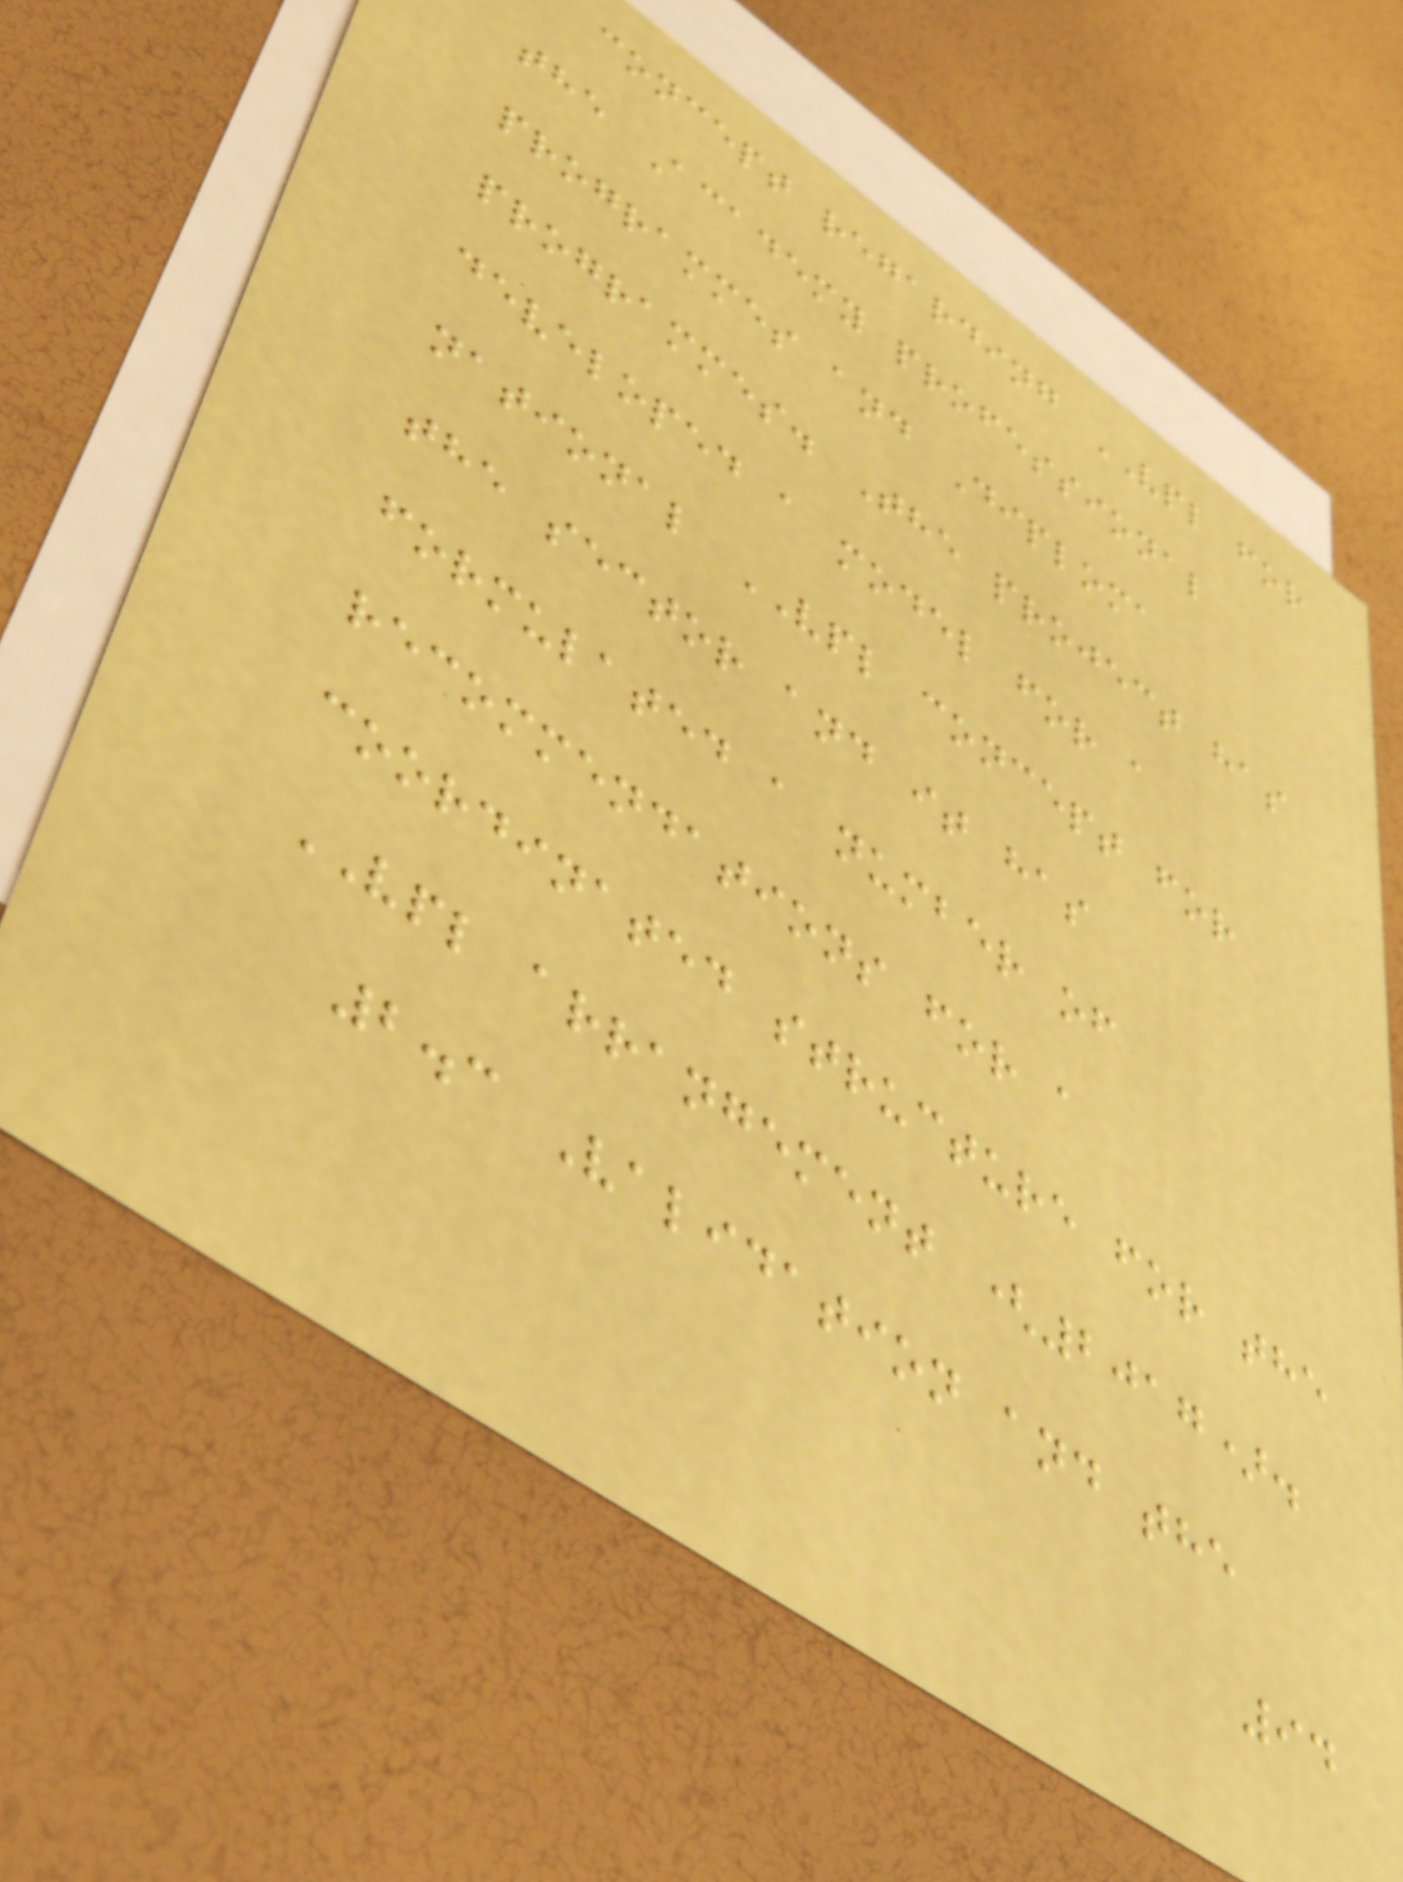concept regarding VPL for
the Academy professional
programmes and Diploma
programmes. The project has
developed a model for a
national VPL concept for
the sector and it has
formulated a number of
recommendations for a
coordinated structure for the
VPL arrangement (2017).
2.3 Validation and the
94
